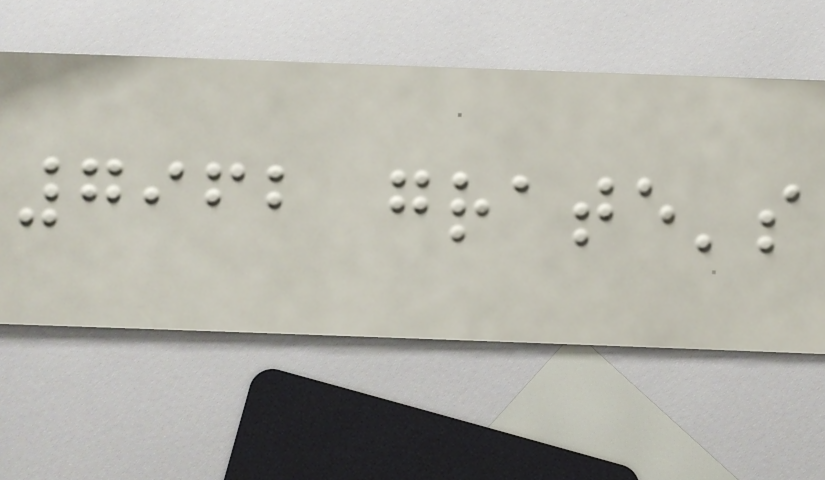7962 grate's
